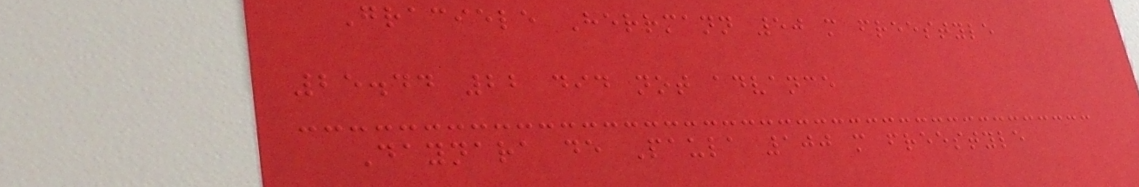Graciele Herrmann 50 m freestyle
25.44 22 did not advance
Daynara de Paula 100 m freestyle
